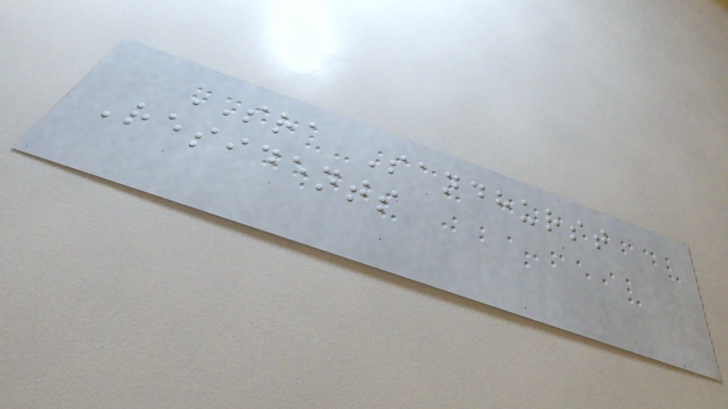SRA Sandhurst
Residents
